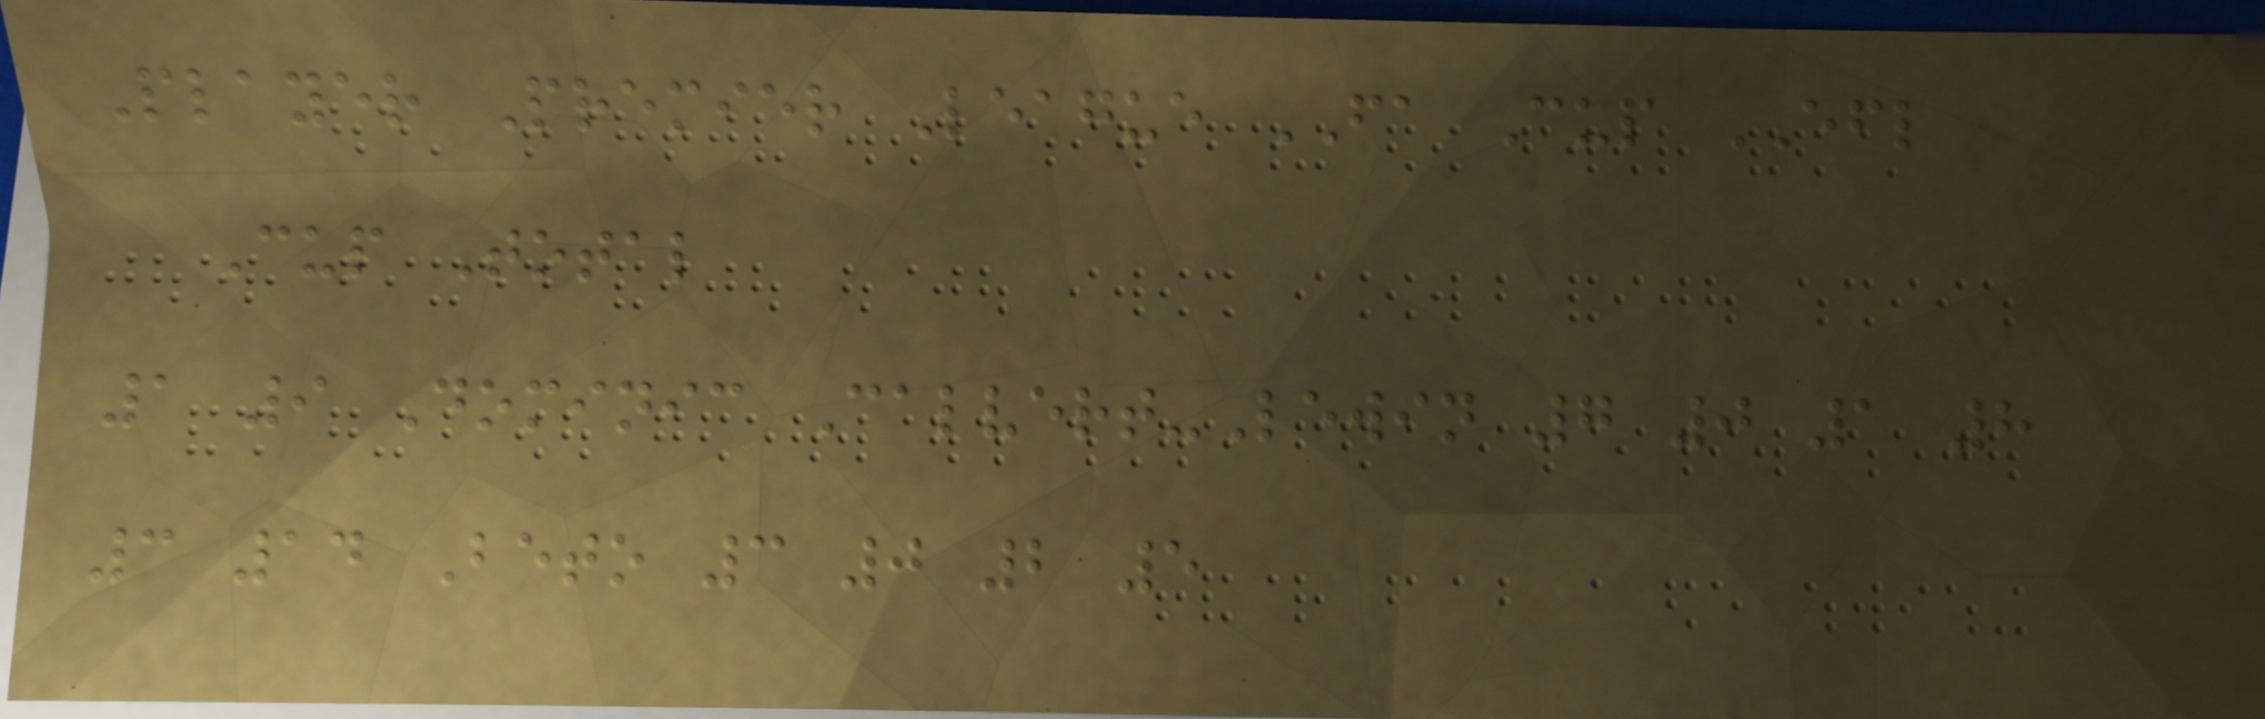Player Premier League FA Cup EFL
Cup Total
1 9 Dominic Calvert-Lewin 7 0 1 8
3 14 Beto 3 0 2 5
